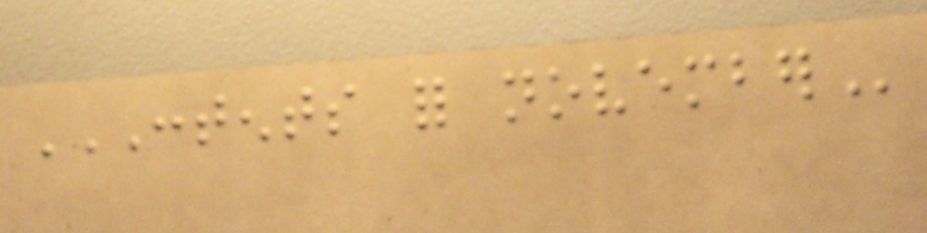CONTENTS FOR NOVEMBER
